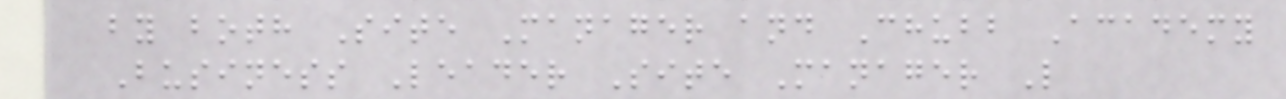by both Site Manager and Chubb Academy
Business Leader Site Manager L
